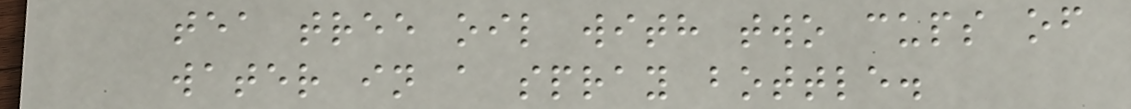tea tree oil with two cups of
water in a spray bottle.
